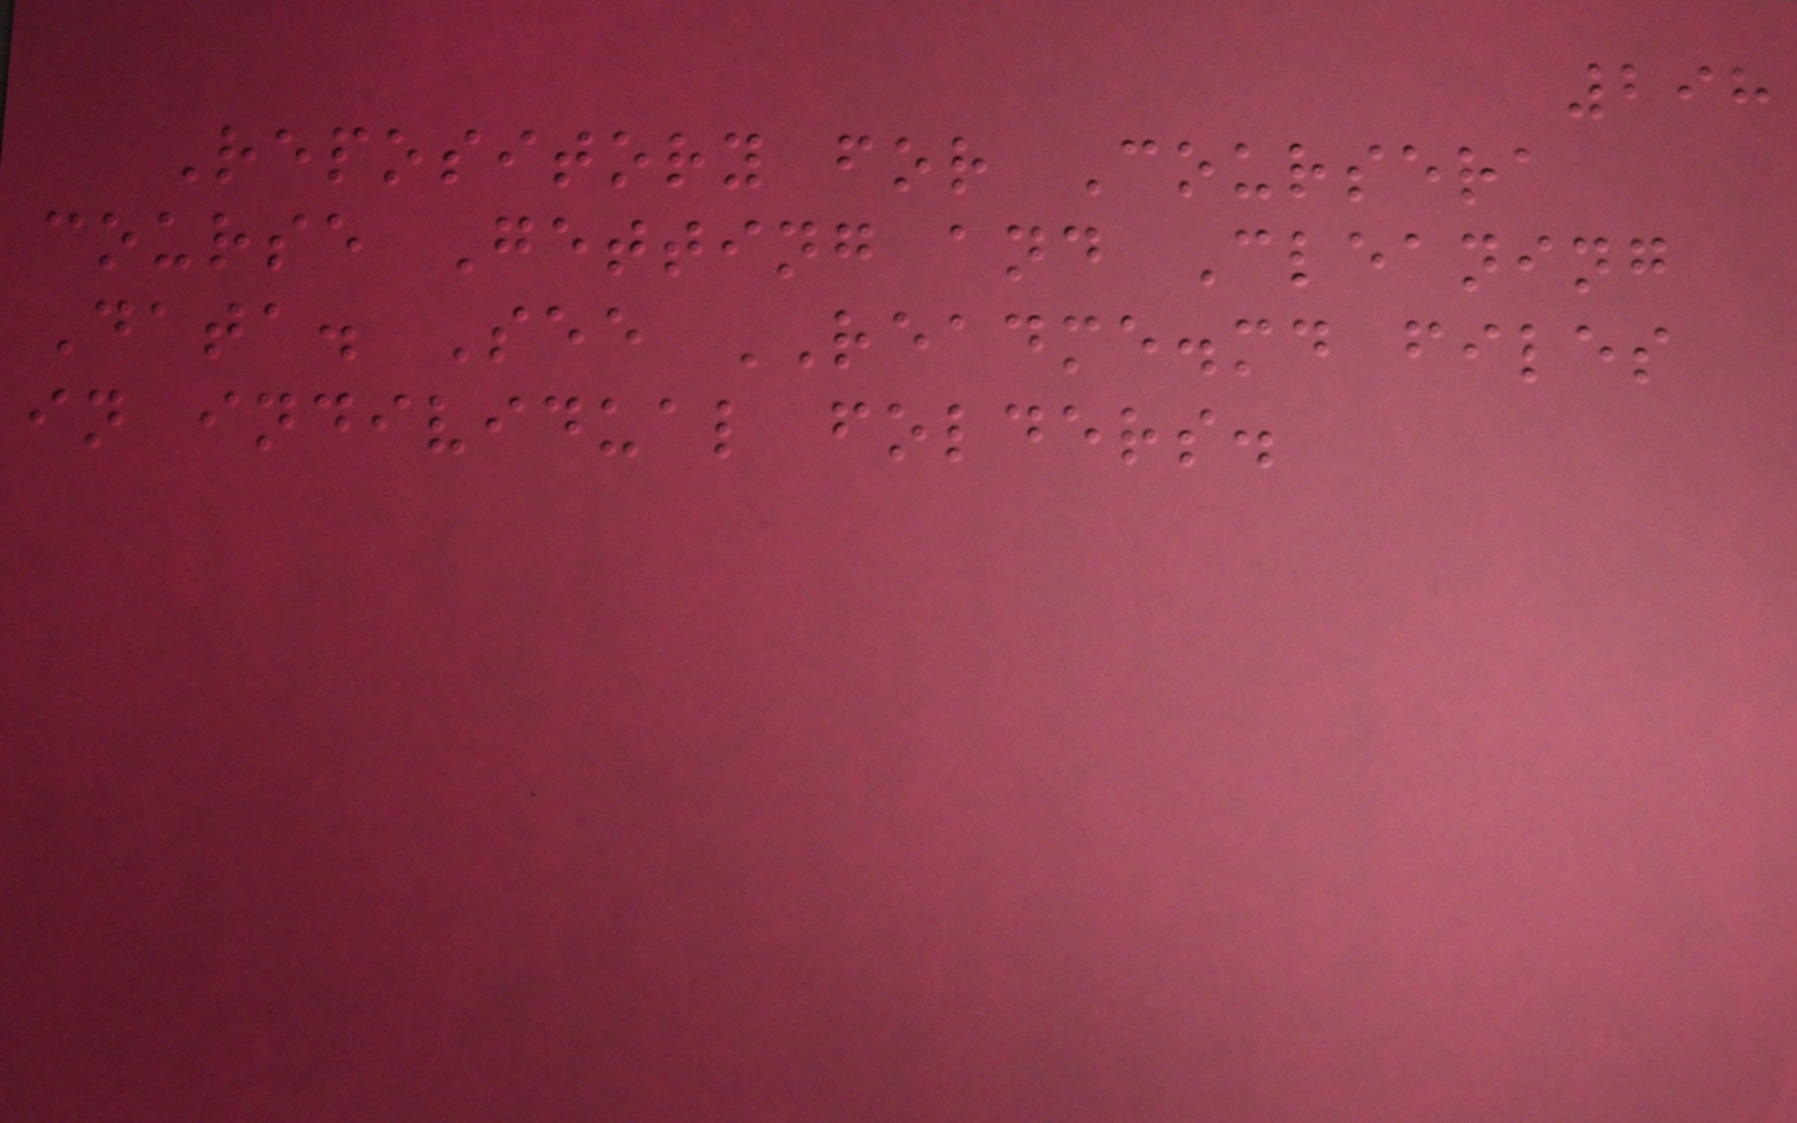298
Repository for Coursera
course Getting and Cleaning
Data. See README.md files
in individual folders.
